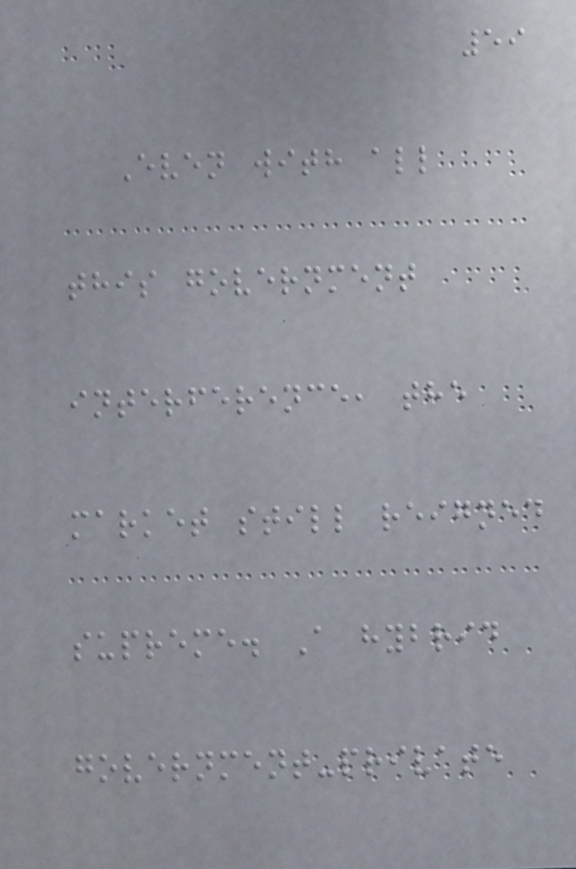59
Even with all
this government
interference, the
market still reigned
supreme. A hybrid
government-private
